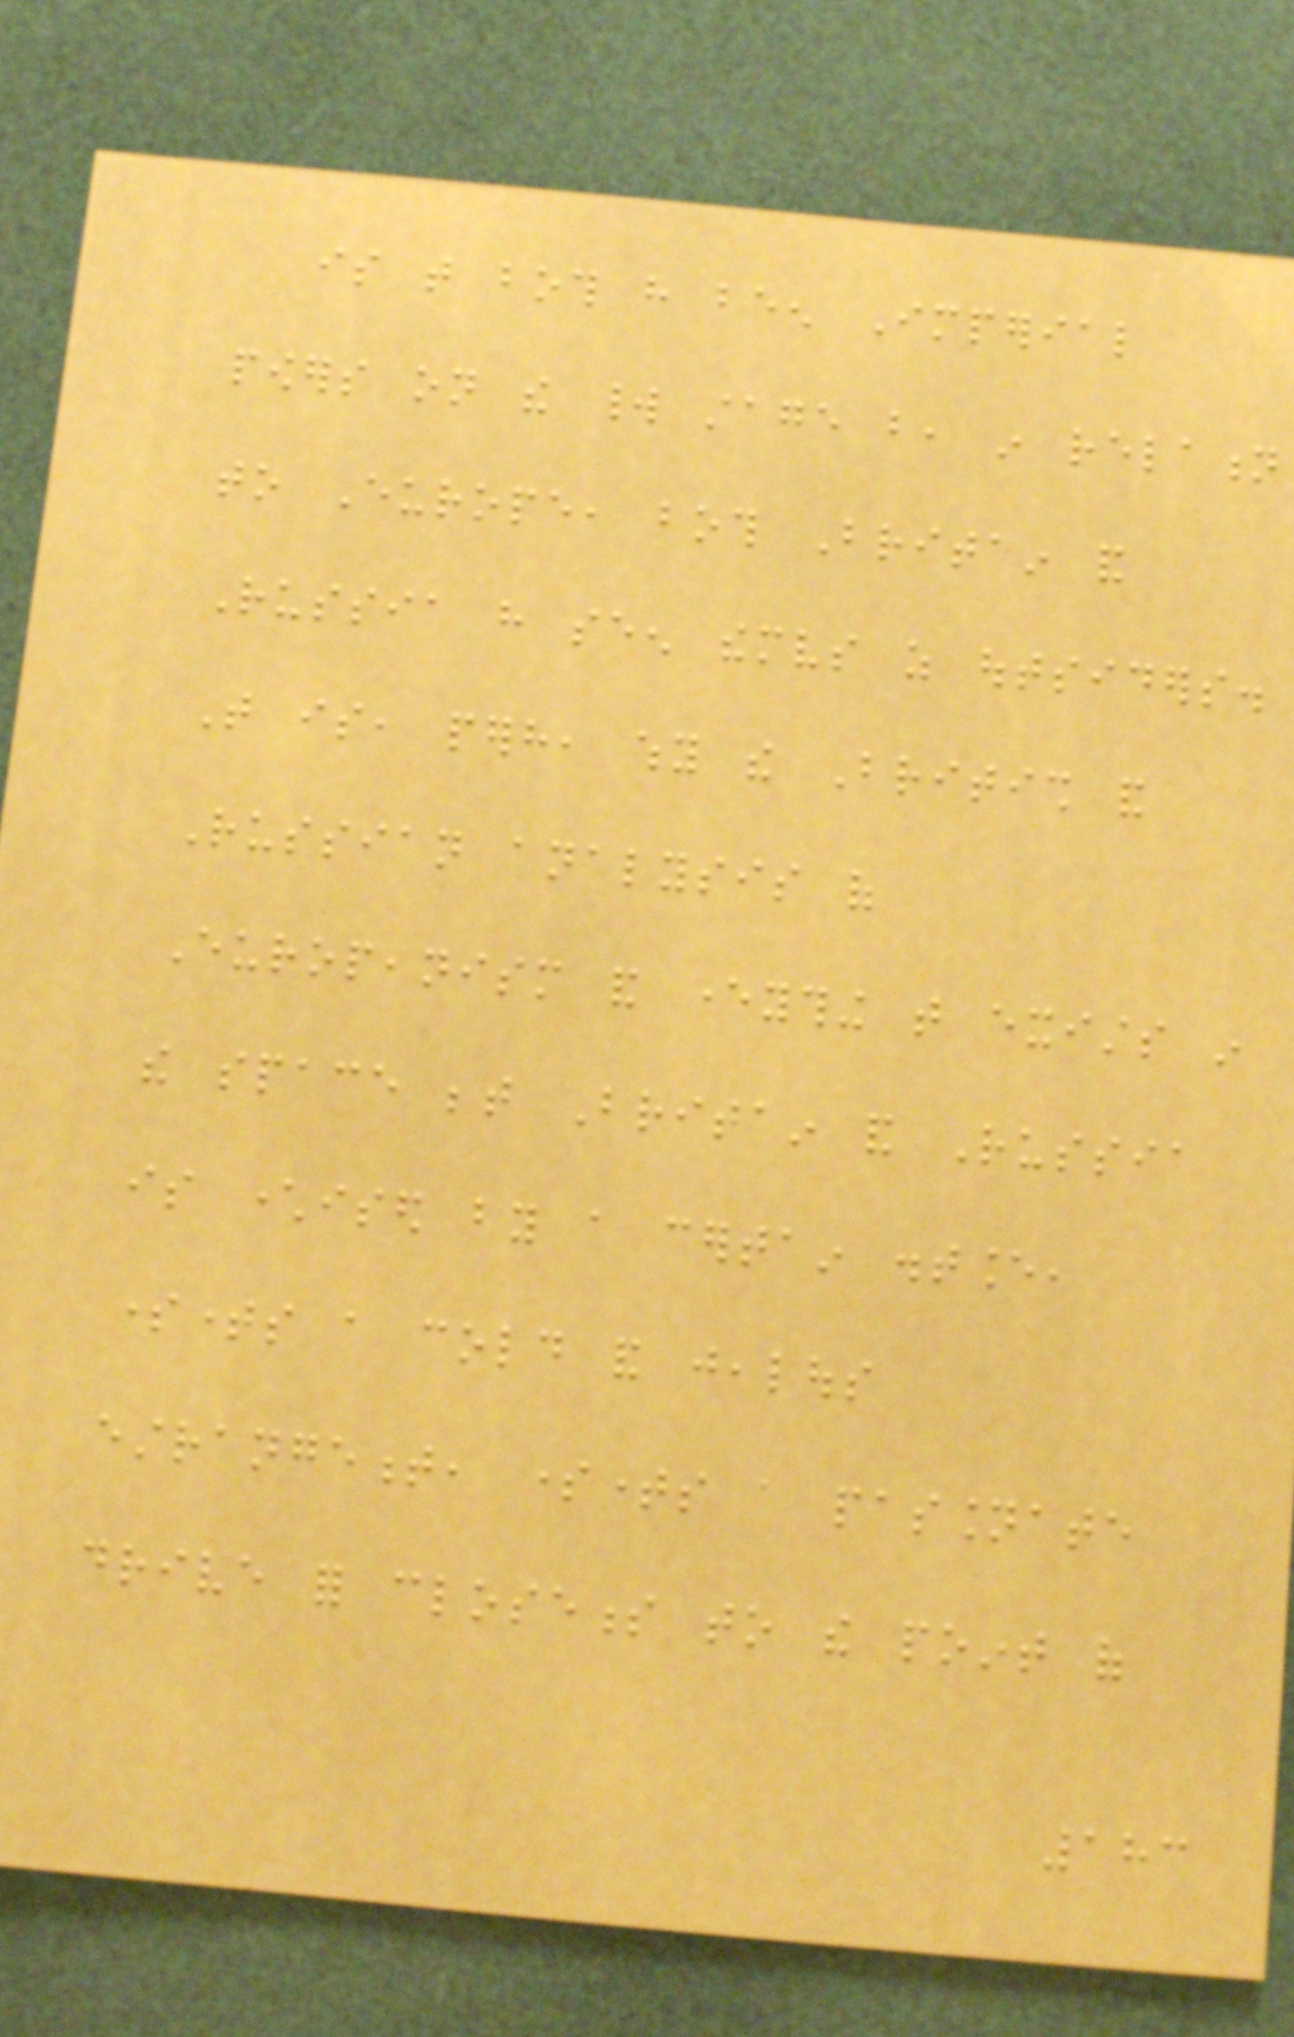is that both have been Imperial
powers on the world stage but, in relation
to Europe, both Britain and
Russia have seen themselves as outsiders.
That is, perhaps, why the British and
Russian analysis of
Europeanism and everything that exists in
the space between Britain and Russia
is characterised by a certain distance,
sometimes a cold and jealous
estrangement, sometimes a passionate
drive for closeness to the point of
183
